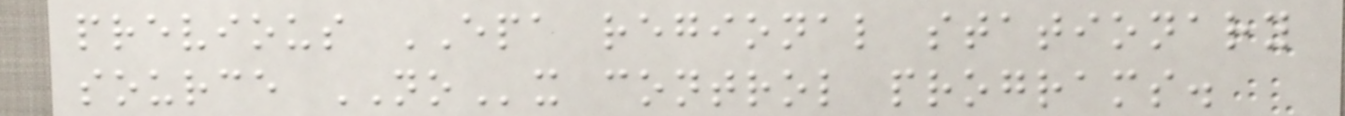previous EPA regional stationary
source NOx control programs.
